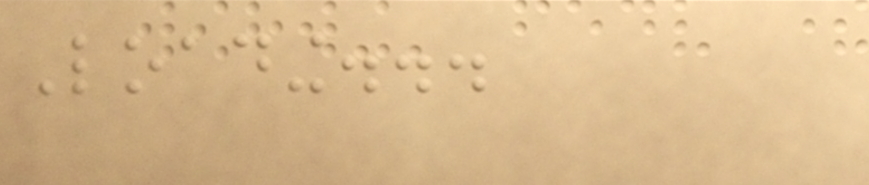Loading...
